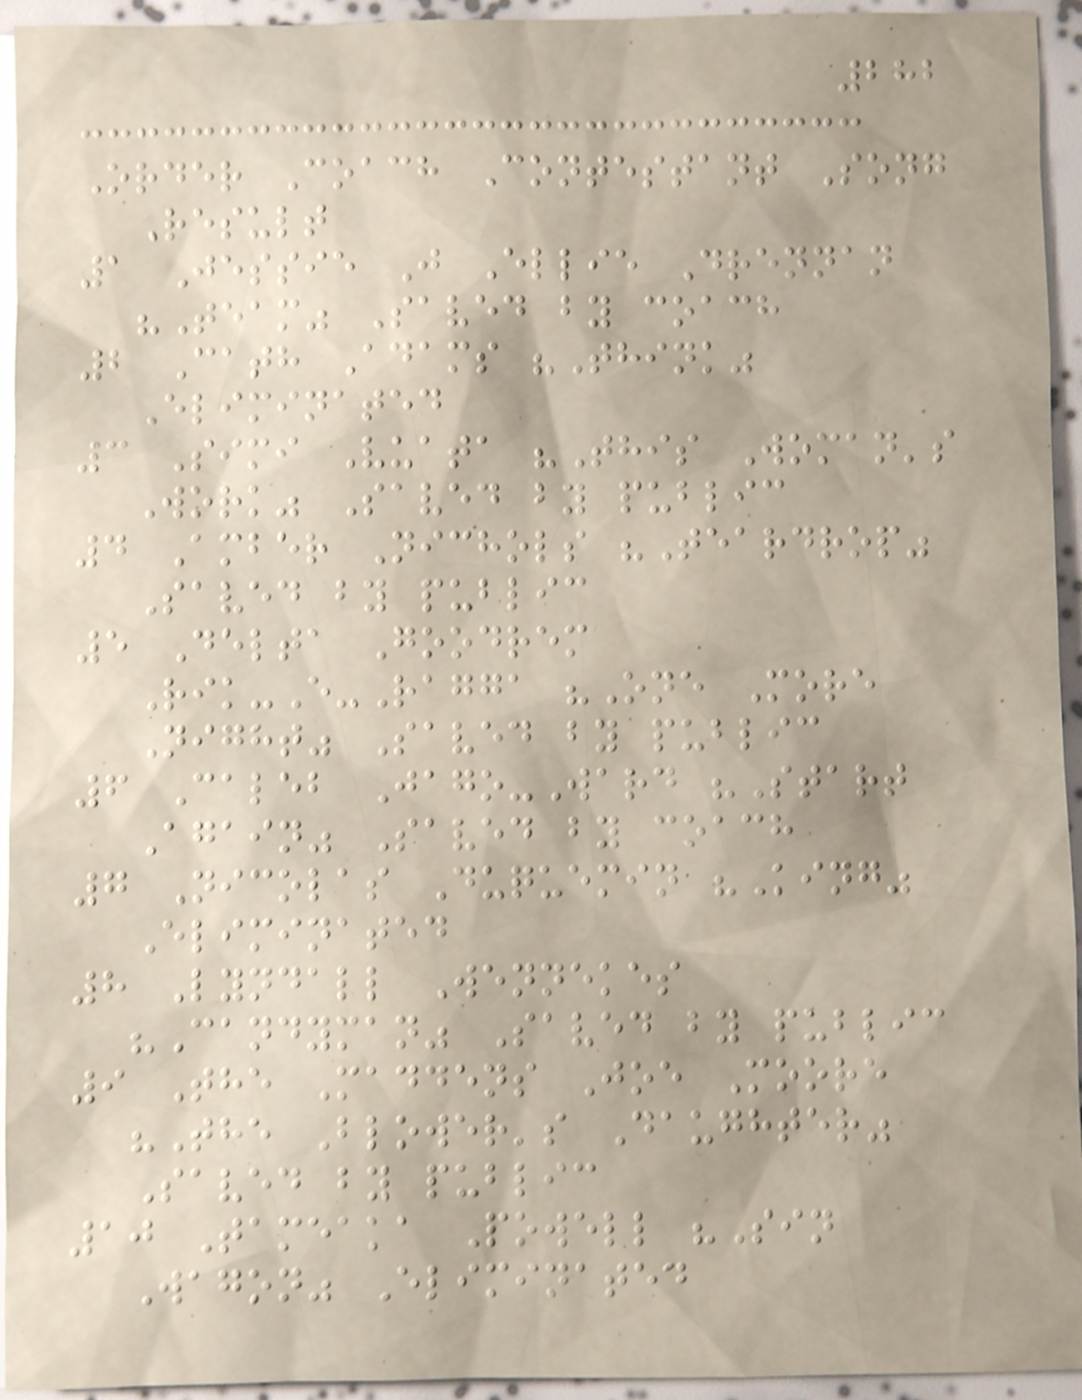282
Order Coach Contestant Song
Result
1 Jessie J Ellie Drennan
"Team" Saved by coach
2 Cath Adams "Think"
Eliminated
3 Simi Vuata "This Woman's
Work" Saved by public
4 Amber Nichols "Teardrop"
Saved by public
5 Delta Goodrem
Rik-E-Ragga "One More
Night" Saved by public
6 Caleb Jago-Ward "Start
Again" Saved by coach
7 Nicolas Duquemin "King"
Eliminated
8 Lyndall Wennekes
"Candyman" Saved by public
9 The Maddens Joe Moore
"The Blower's Daughter"
Saved by public
10 Tameaka Powell "Sin
Wagon" Eliminated
